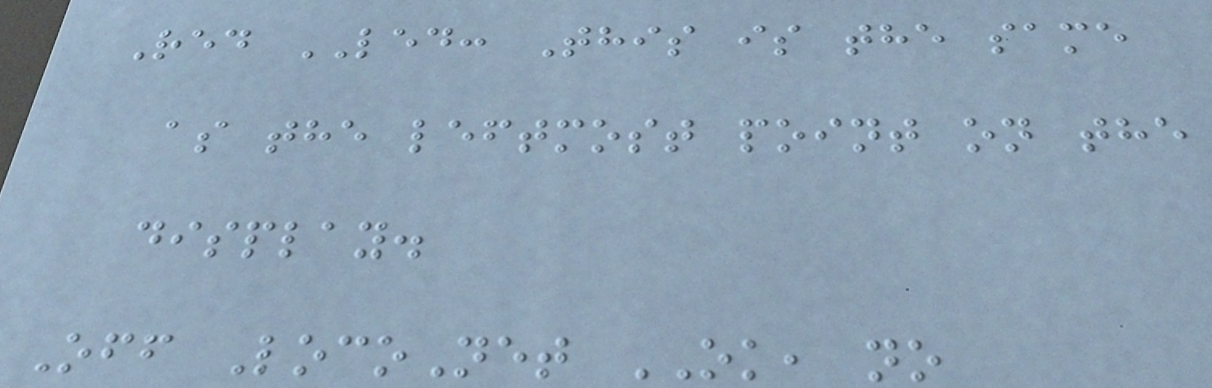Red LED: This is the same
as the leftmost point on the
display.
Off LocoNet OK, no
